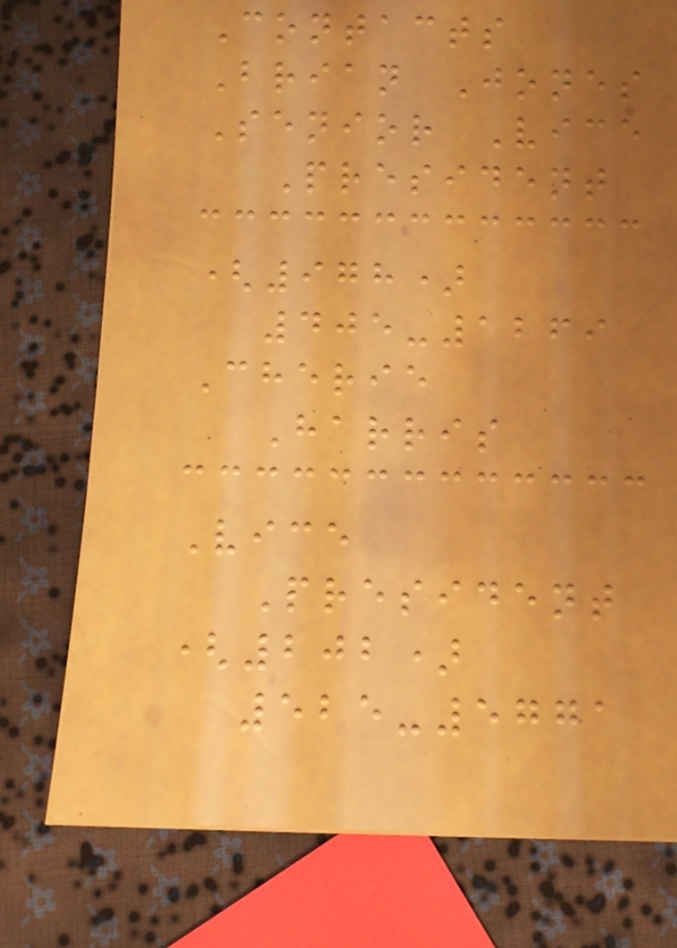Contacts
Brian Jones
Senior Vice
President
(978)
405-1269
Cherie
Harris
Vice
President
(202)
525-5771
